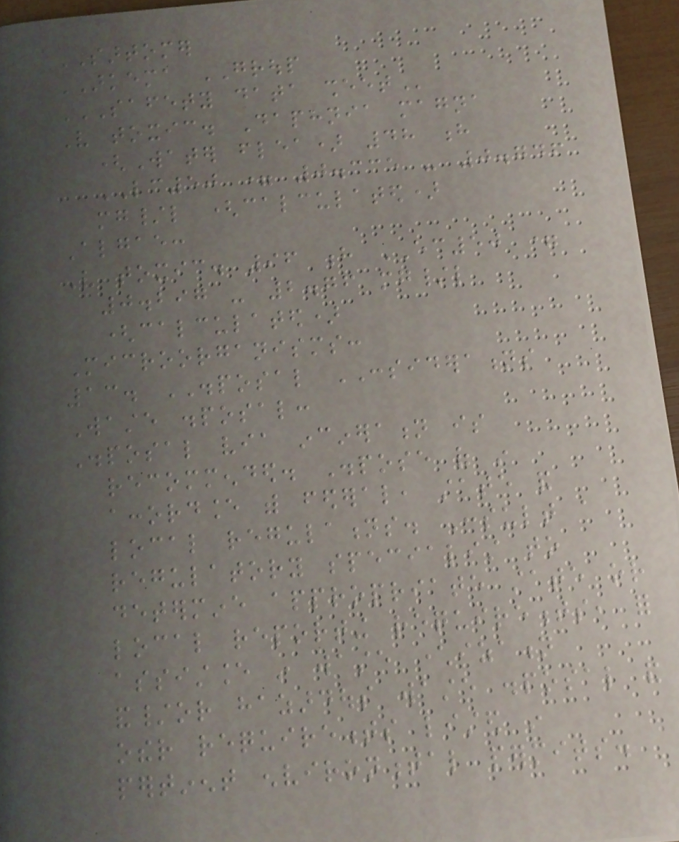SARTOMER
ARKEMA GROUP
SAFETY DATA SHEET
Very toxic. Daphnia magna
(Water flea) 48 h
LC50 = 0.335 - 0.746
mg/l (calculated)
Algae:
Very toxic. 96 h EC50 =
0.297 - 2.76 mg/l
(calculated)
Microorganisms:
13. DISPOSAL CONSIDERATIONS
Waste disposal:
Disposal via incineration is
recommended. Dispose of in
accordance with federal, state and
local regulations. Consult a
regulatory specialist to
determine appropriate state or
local reporting requirements, for
assistance in waste characterization
and/or hazardous waste disposal and
other requirements listed in
pertinent environmental permits.
